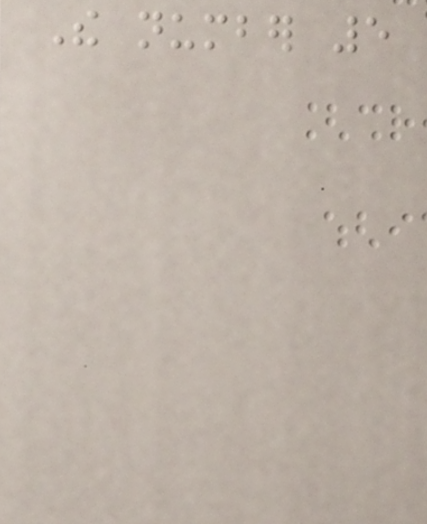The number 5
